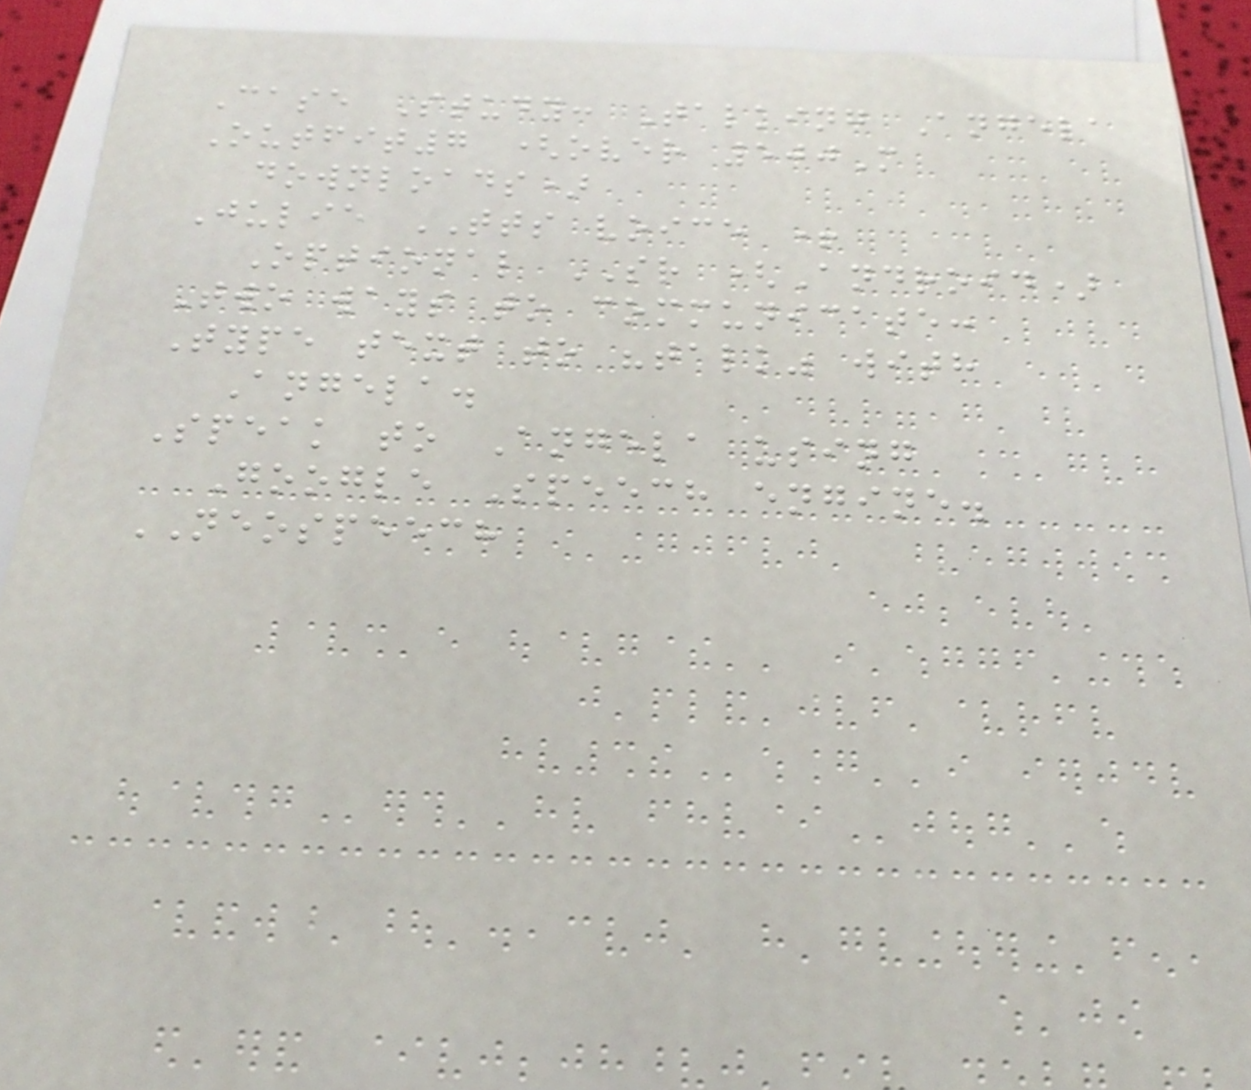Case Study: Talking Angela
Outfit7 (over 500M
downloads)
Julie TTS voice +
Optional SR (Android)
Two ways to communicate:
Type text to "talk" with
Angela.
Speak to Angela using
Google Speech engine.
NEOSPEECH
